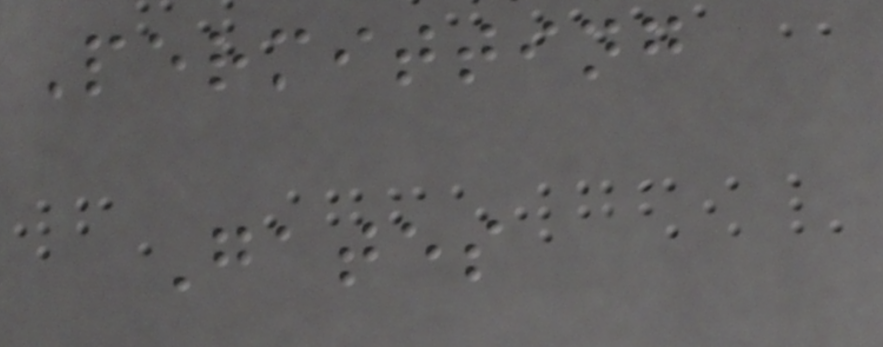Permitting
Gates
